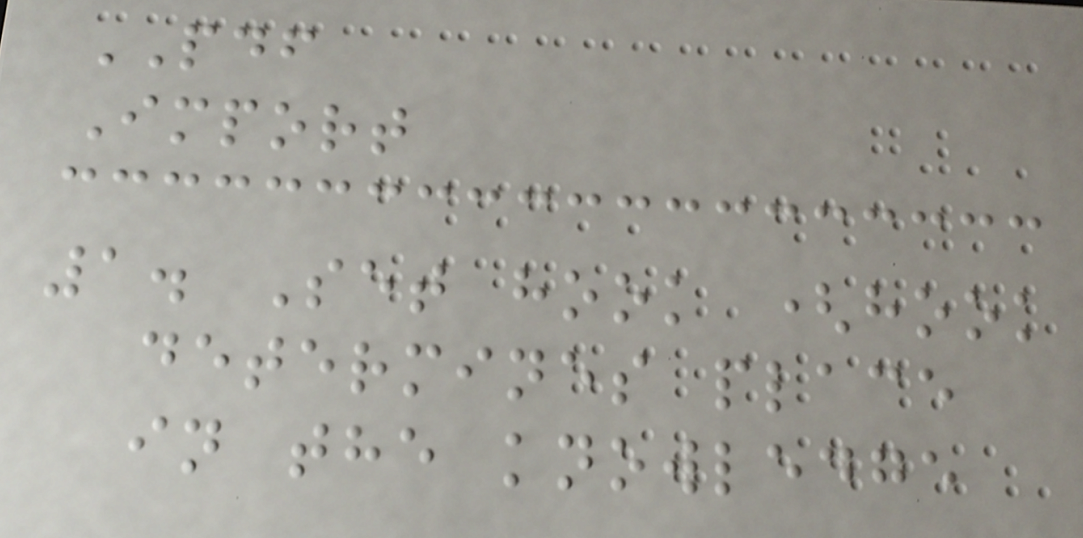PDF
Import
1. Set hook (hook
determines place
in the knowledge
